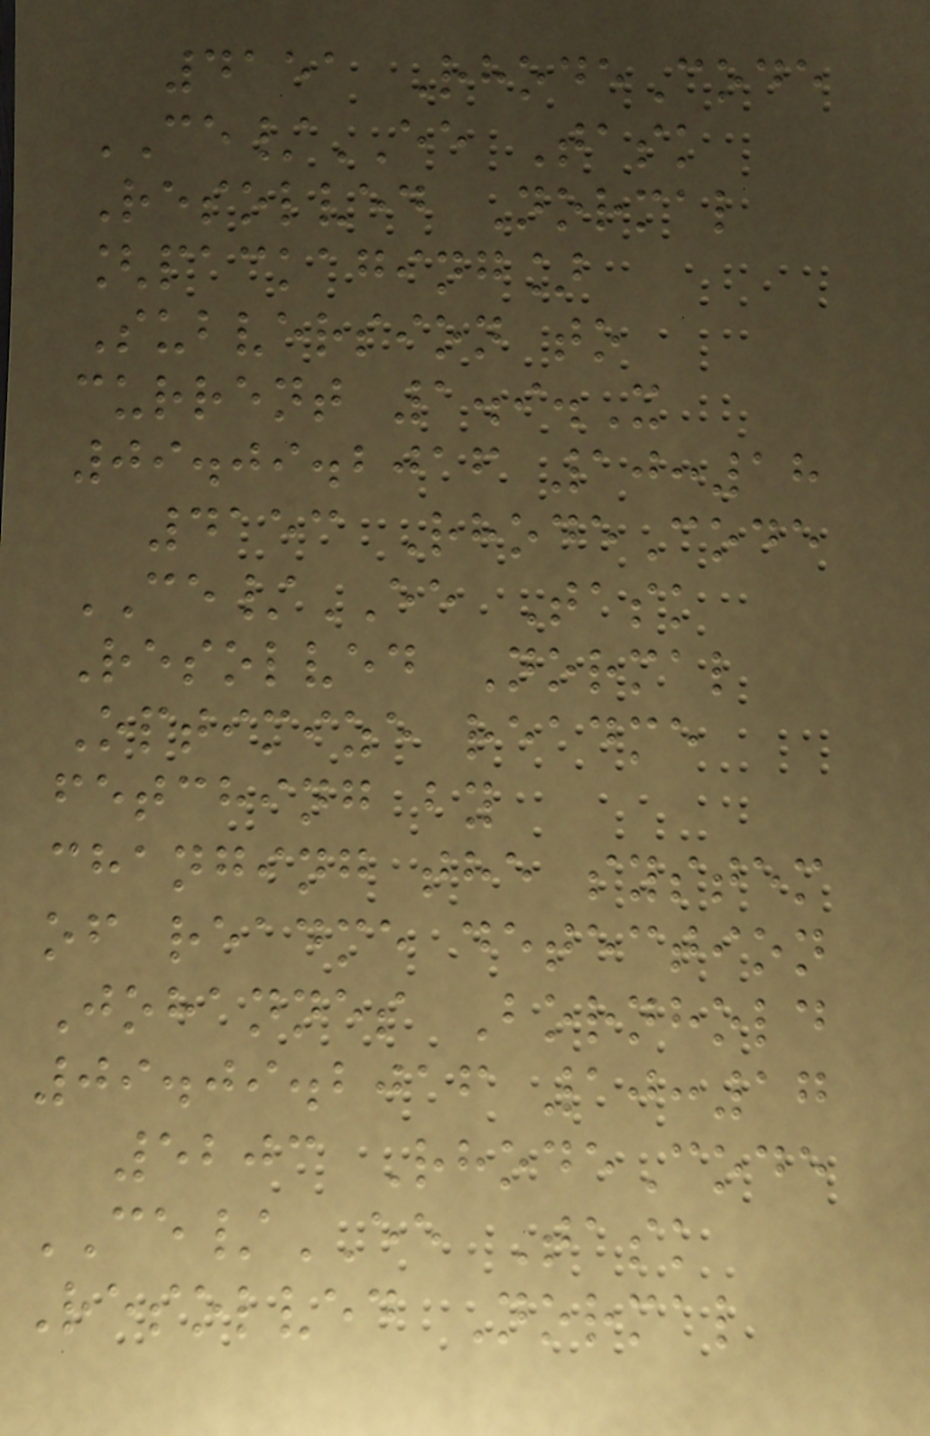4151 RhodeCode
CE/EE Task
Resolved Normal
[packaging]
Subversion to
current 1.9.X
09.09.2016 10:18
4153 RhodeCode
CE/EE Task
Resolved Normal
Optimize readme
fetching by
changing the system
of readme detection
Johannes Bornhold
09.09.2016 10:17
5203 RhodeCode
CE/EE Task
Resolved Normal
